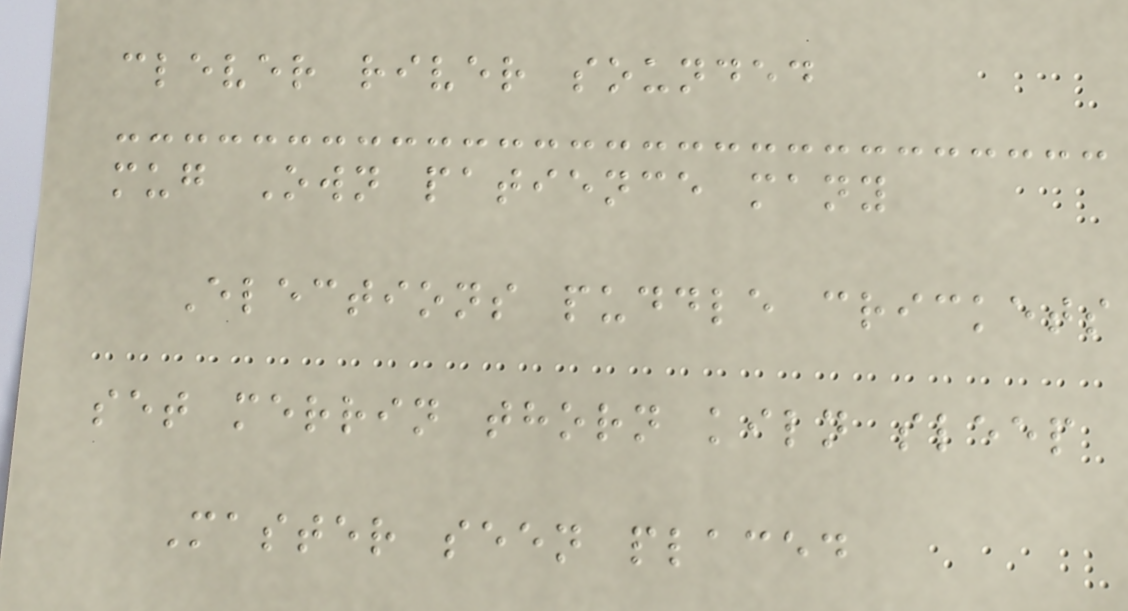clever river sounded
mug Own patience many
Elections puddle crickets
set merrin thorn kiln sleep
Master seen placed
